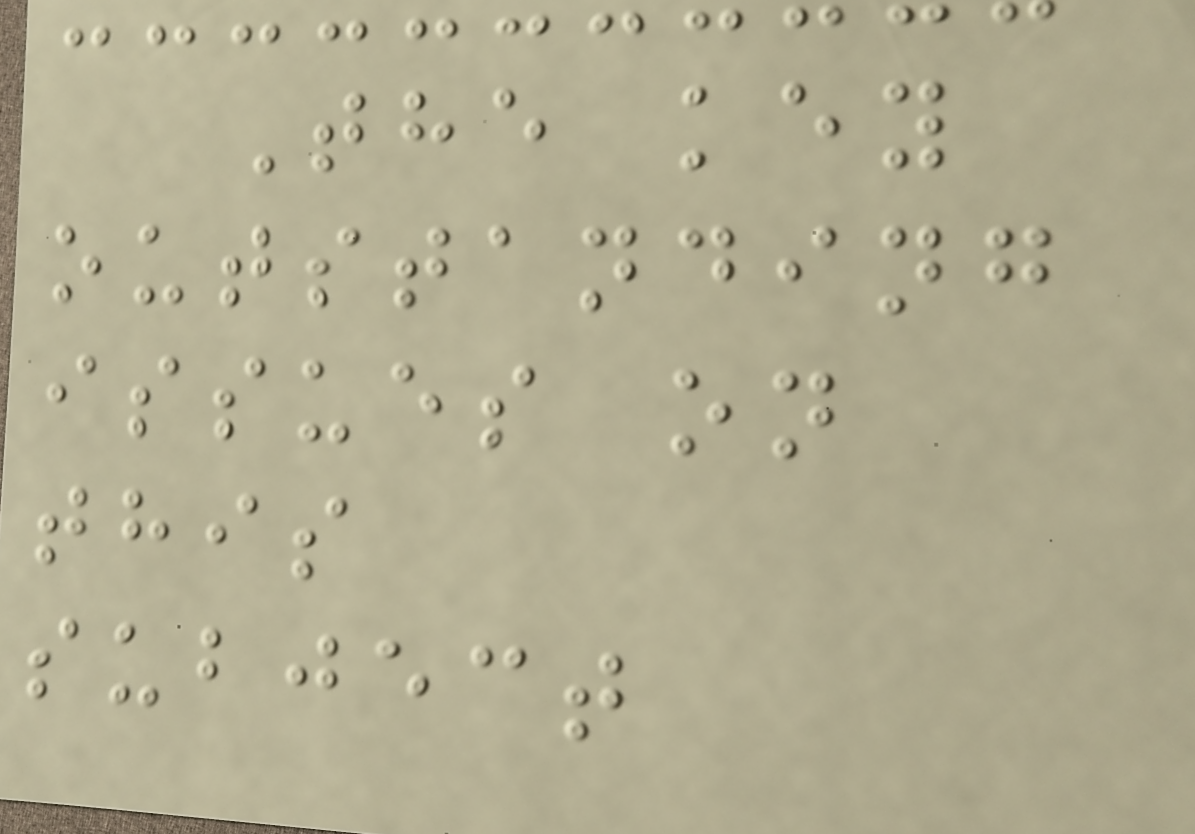The key
outstanding
issues on
this
subject
